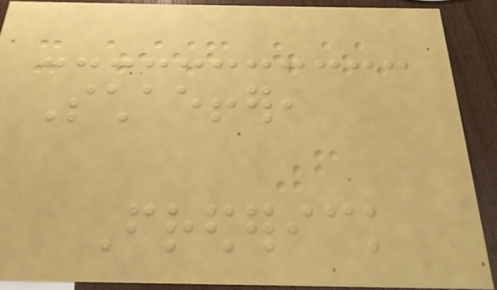Schaeffer,
Frederick
